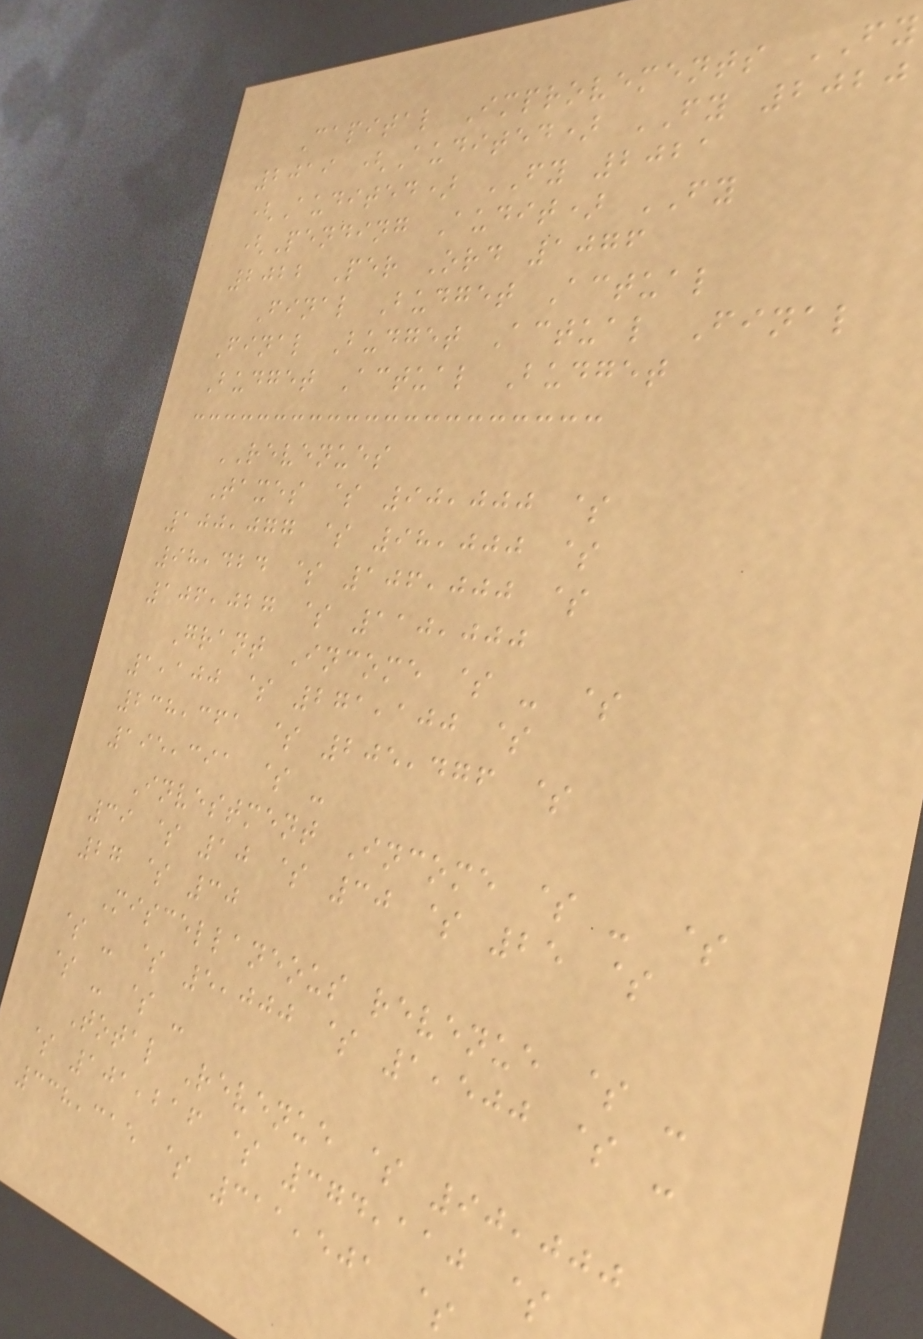Capital Improvements FY
2019 (Audited) FY 2020
(Audited) FY 2021
(Pending Audit) FY
2022 Per Ord 1076
Final Budget Actual
Final Budget Actual Final
Budget Actual Budget
REVENUES
Taxes $ 90,000 $
100,077 $ 98,000 $
98,424 $ 106,000 $
106,027 $ 110,000
Grant Income $ - $
1,100 $ 271,100 $
238,361 $ 205,476 $
195,391 $ -
Investment Income $ - $
39 $ 10 $ 30 $ 25 $
27 $ 30
Miscellaneous revenue $ -
$ - $ 5,000 $ 1,500 $ -
$ - $ -
Total Revenue $ 90,000
$ 101,216 $ 374,110 $
338,315 $ 311,501 $
